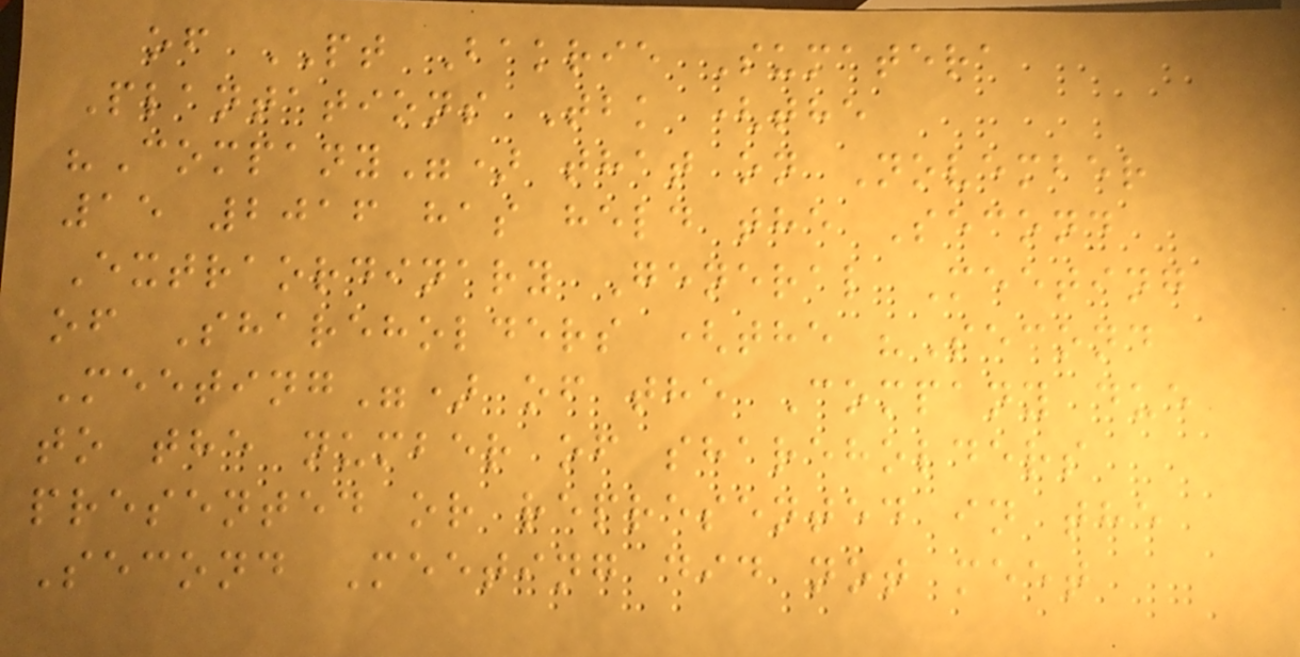of PT Bakrie Sumatera
Plantations Tbk (the
"Company") that on November
15 2016 has held the Second
Extraordinary General Meeting
of Shareholders (the "Second
Meeting") of the Company due
to the number of shareholders
presented or represented in the
Second Meeting did not meet
